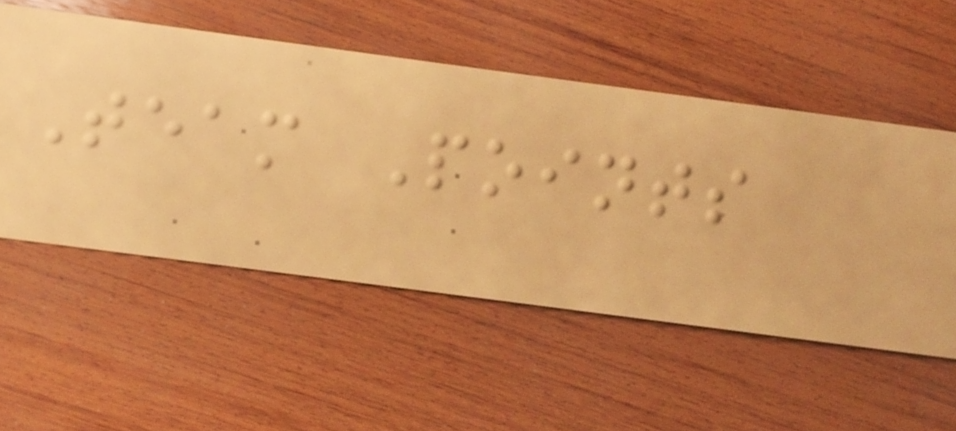Team Points
